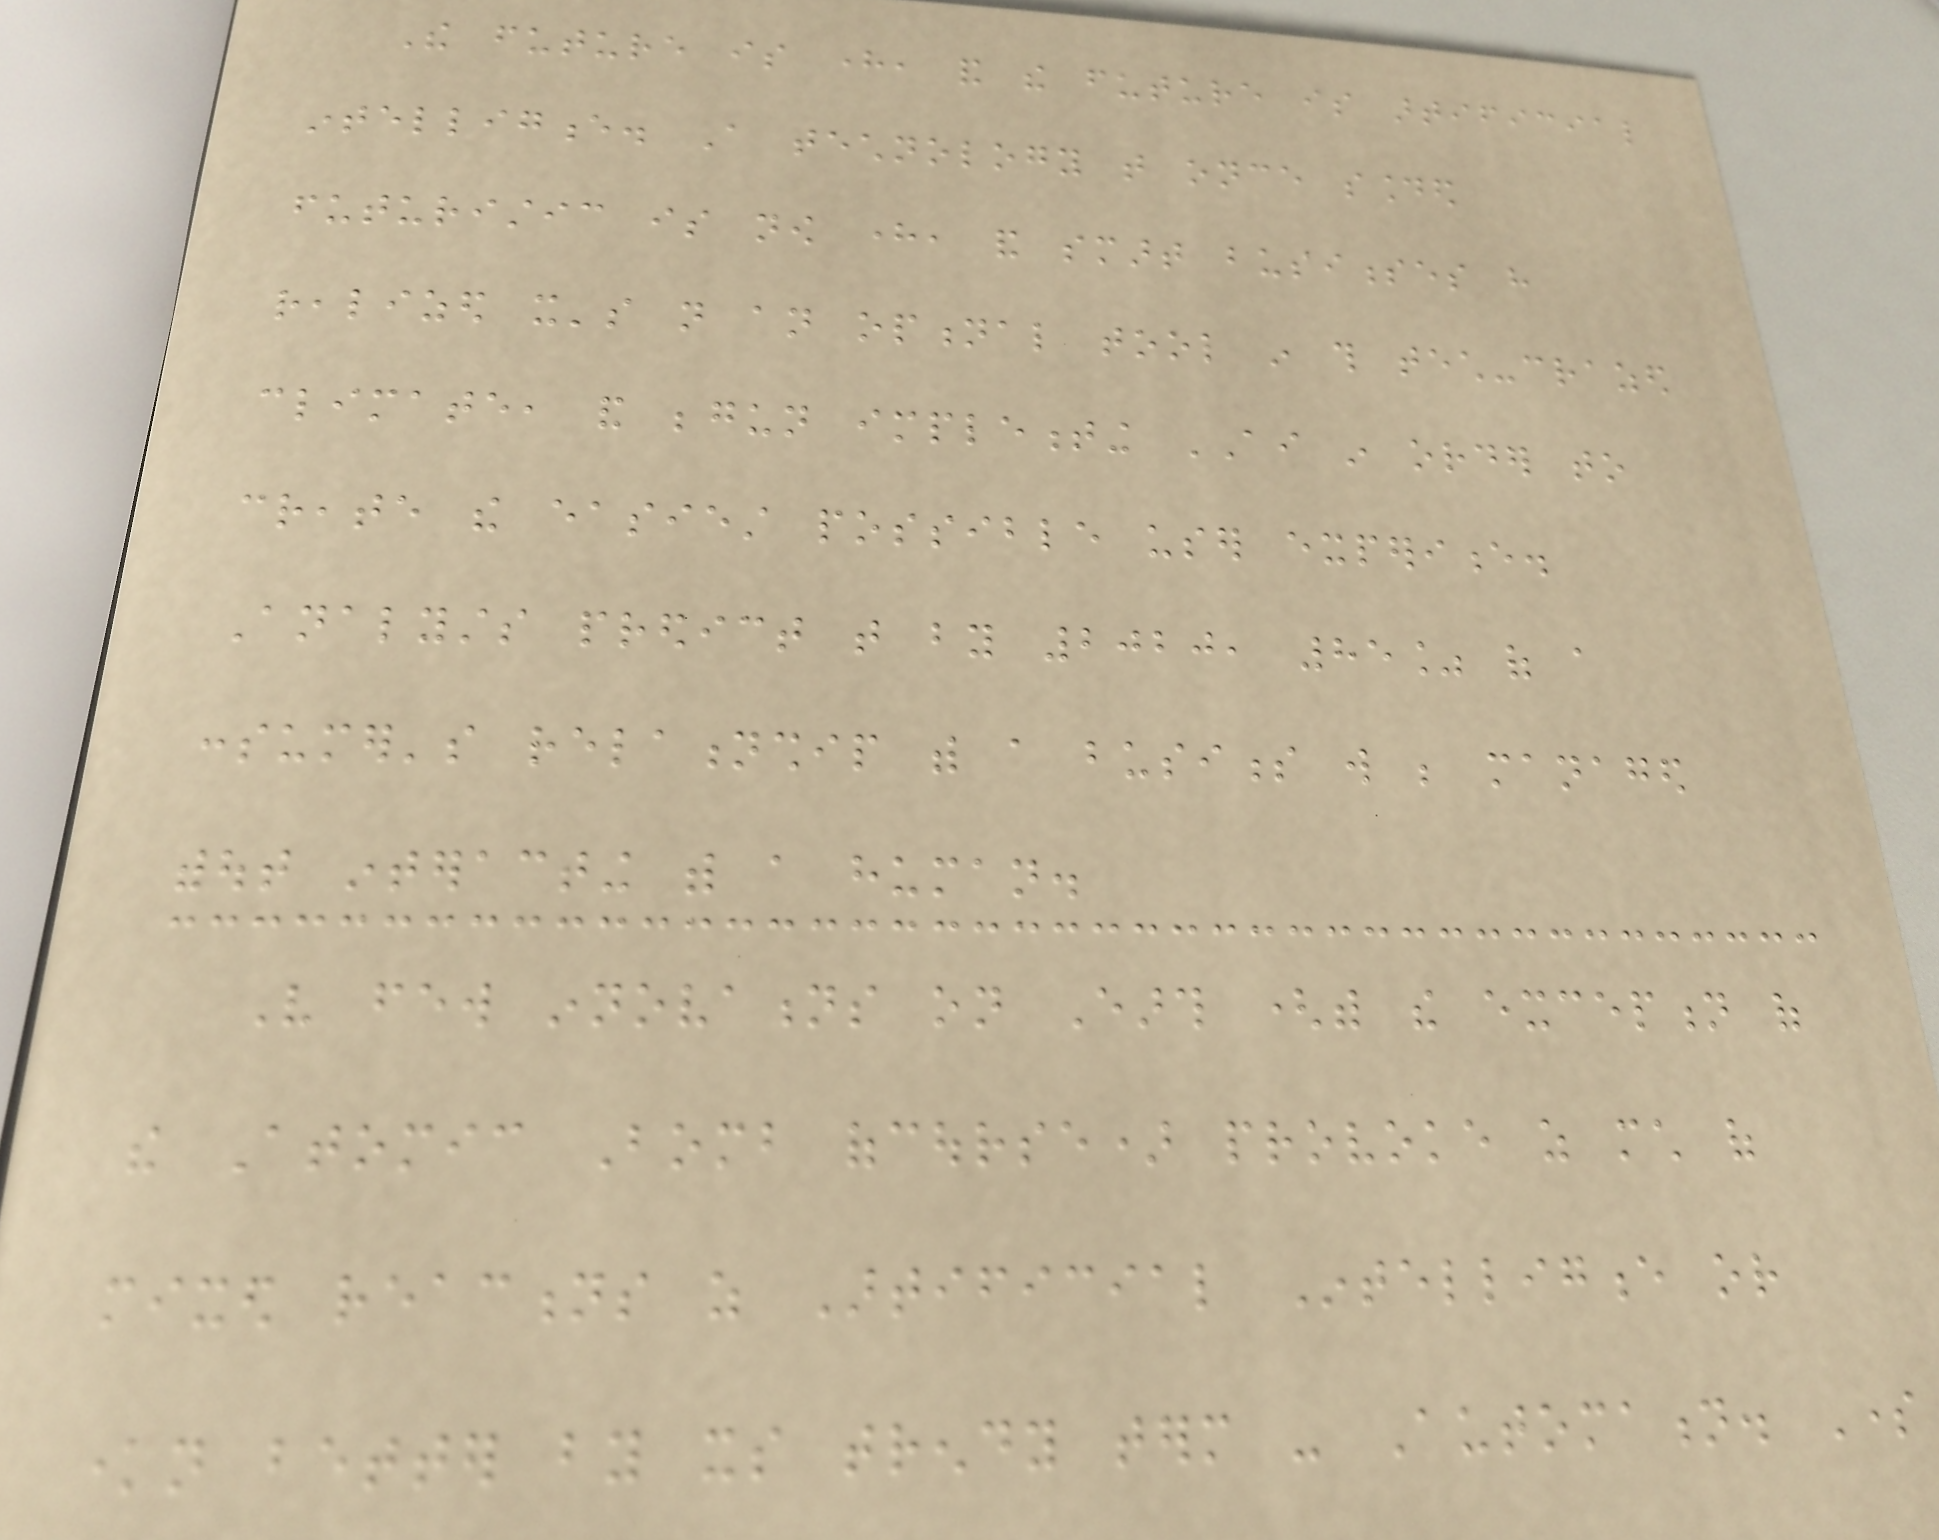The future is here, and the future is artificial
intelligence. A technology that once sounded
futuristic is now here, and smart businesses have
realized it's not an optional tool in this tech-crazed
climate, and begun implementing AI in order to
create the easiest possible user experience.
Analysts predict that by 2020, 85% of a
consumer's relationship with a business will be managed
without interacting with a human.
Very few innovations on Earth (with the exception of
the Atomic Bomb ofcourse) provoke as much of
mixed reactions as Artificial Intelligence or
known better by its trendy term - Automation. Some
